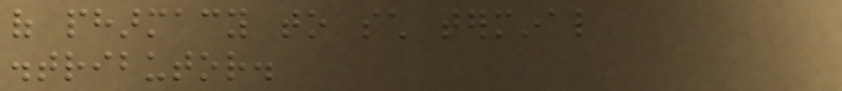of pharmacy to such terminal
distributor.
